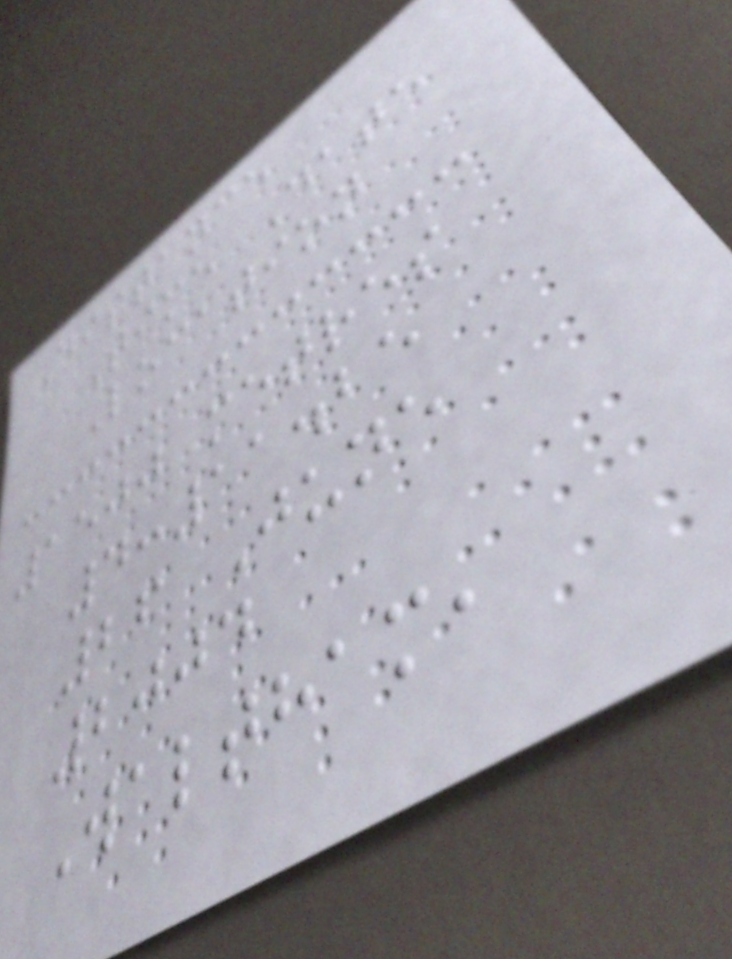Distance
Time Date
Location
1500 metres
4:11.25
26 June
2004
Waltham,
